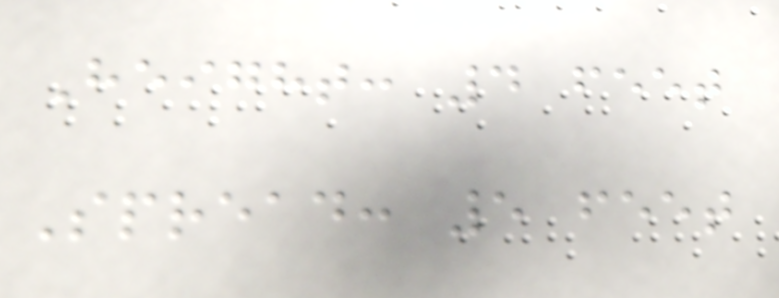Height: 4 feet
Spread: 5 feet
